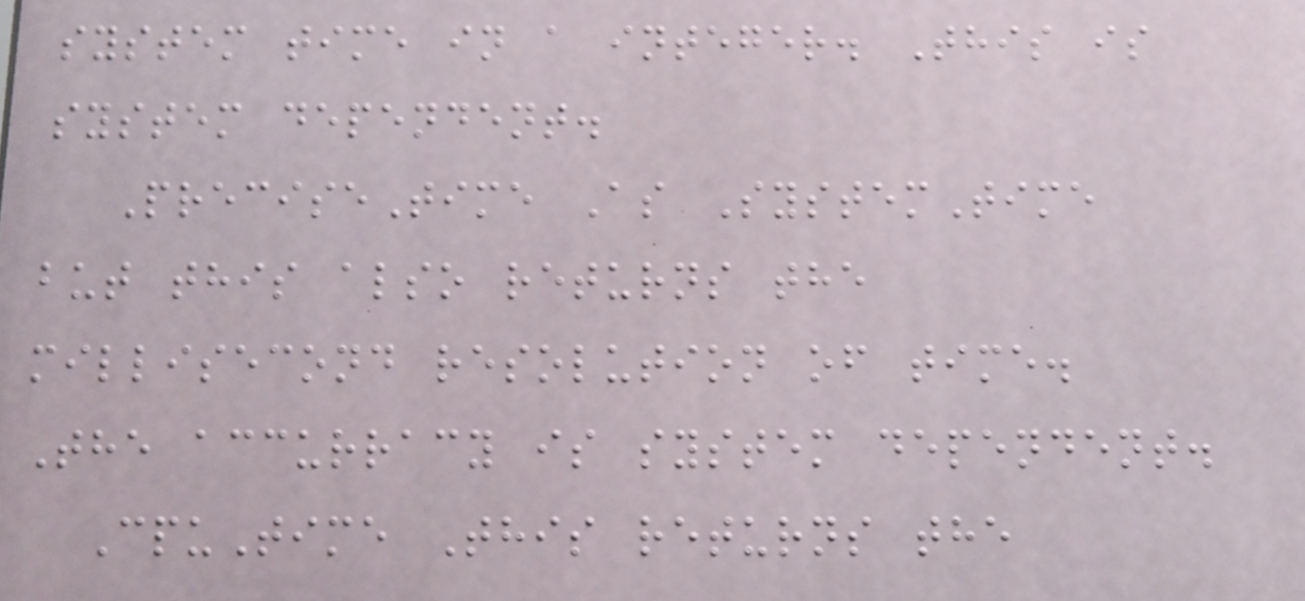system time in a integer. This is
system dependent.
PreciseTime As SystemTime
but this also returns the
millisecond resolution of time.
The accurracy is system dependent.
CpuTime This returns the
